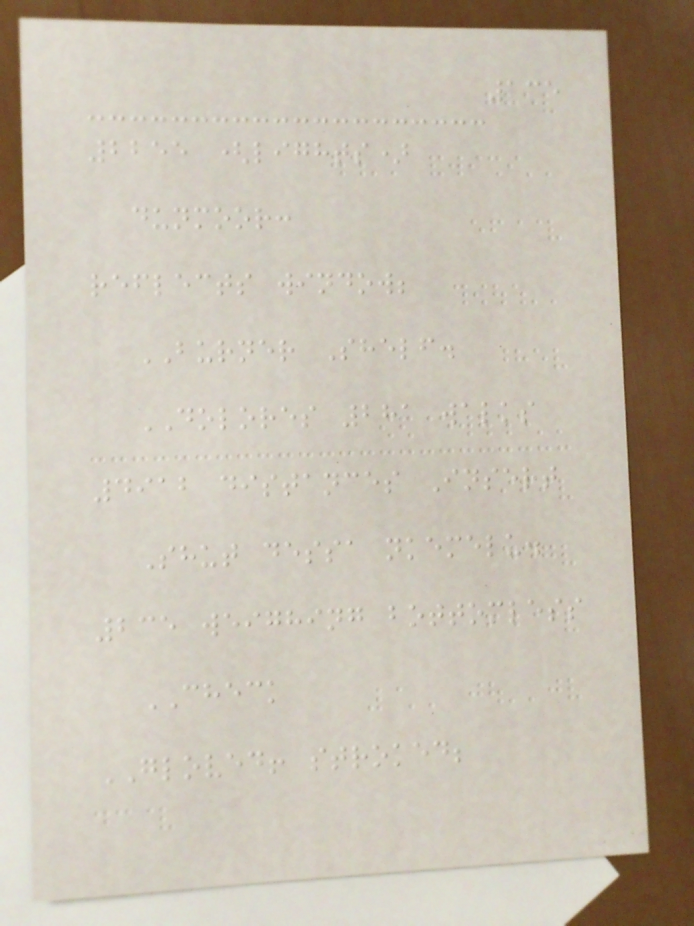135
2255 (lights)
dunmoor:
reflects window;
BURNER Shelf.
DOLORES 281 walks
4912 distances Insert
Shut dessa nkemelu.
235 weighing bottomless
CHECK
GLOVED! stroked;
